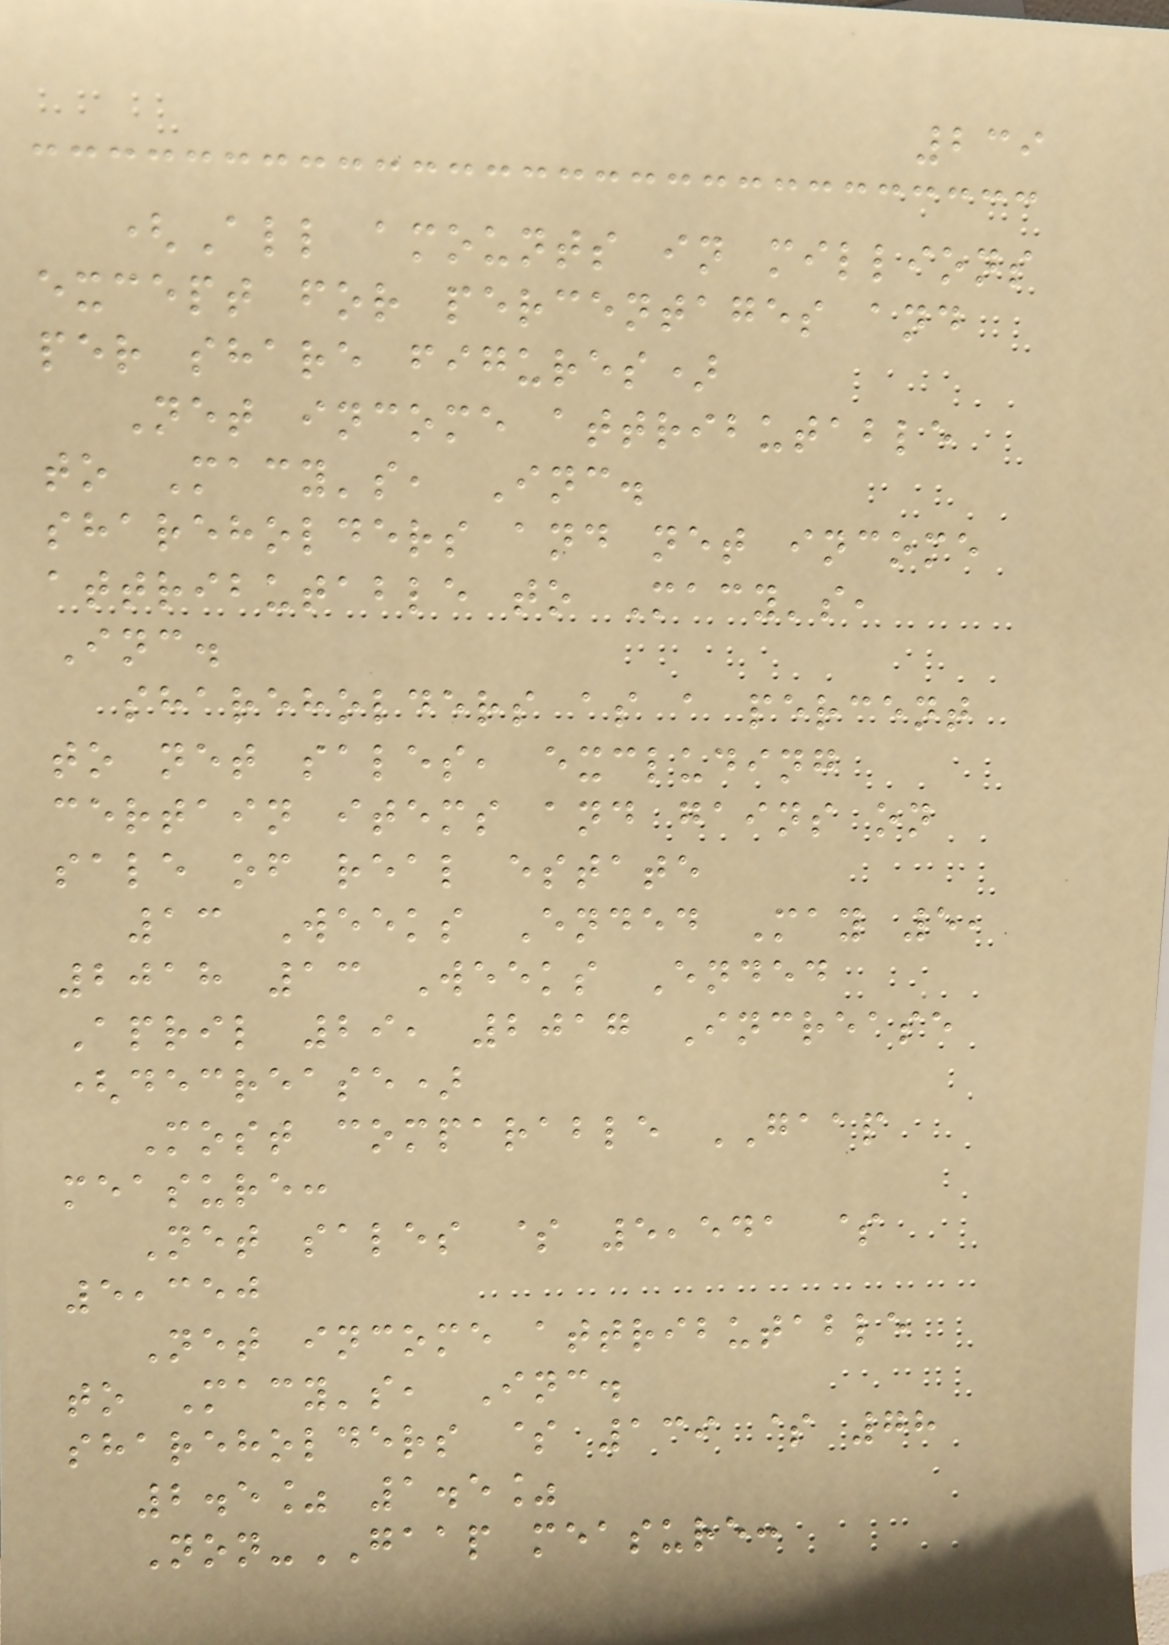239
(All amounts in millions
except for percentages and
per share figures)
Net income attributable
to Macy's, Inc.
shareholders and net income
attributable to Macy's,
Inc.
shareholders as a percent
to net sales, excluding
certain items and gains on
sale of real estate
13 Weeks Ended May 5,
2018 13 Weeks Ended
April 29, 2017 Increase
(decrease)
Most comparable GAAP
measure:
Net sales $ 5,541 $
5,350
Net income attributable
to Macy's, Inc.
shareholders $ 139 $ 78
2.5% 1.5%
Non-GAAP measure:
